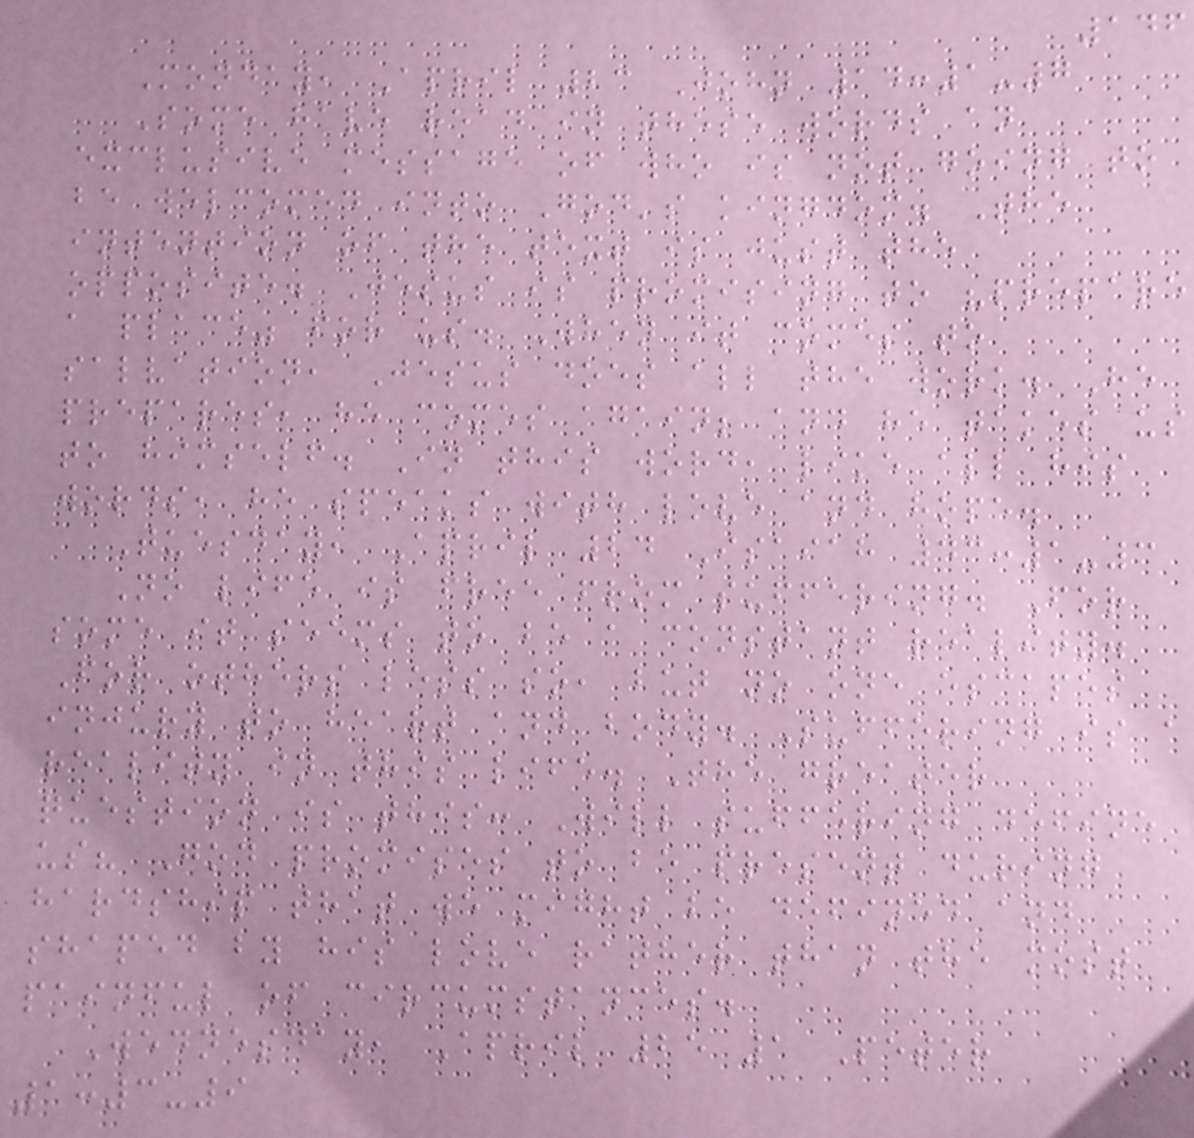146
Monday, April 23 John 14:1-7
Some have read in these words an
exclusive message of who is not going to
be welcomed into God's kingdom. The
intention of the text is just the
opposite. Jesus is promising to "prepare
a place" for us. When it comes to
salvation, Jesus does all the work. He
prepares, he comes again; and he takes us
to himself. In this word, like all his
words, he speaks with love and hope.
Tuesday, April 24 Isaiah 43:1-3
No life is free from suffering. For
some it seems to be a constant reality.
For others less so, but no one escapes
injury to heart and body. Suffering is a
reality in this life. The greater
question is this: Will suffering define
us? God promises to be present during
hardship that we might be defined and
shaped by his love rather than the most
painful of circumstances.
Wednesday, April 25 1 Peter
1:3-9
